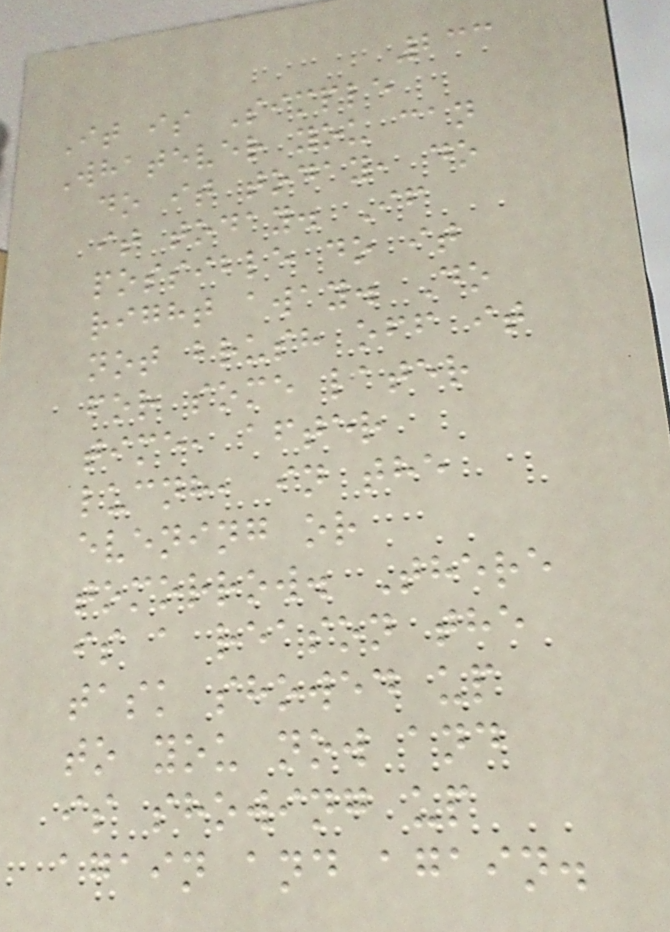233
It is Simple
Whatever you can
do it today, do
it today. If
possible do it
right away. Do
not brush off it
for some later
time, after
lucnh, in the
evening or
tomorrow. There
is a reason the
task showed up
to you now and
is showing up
again and again.
